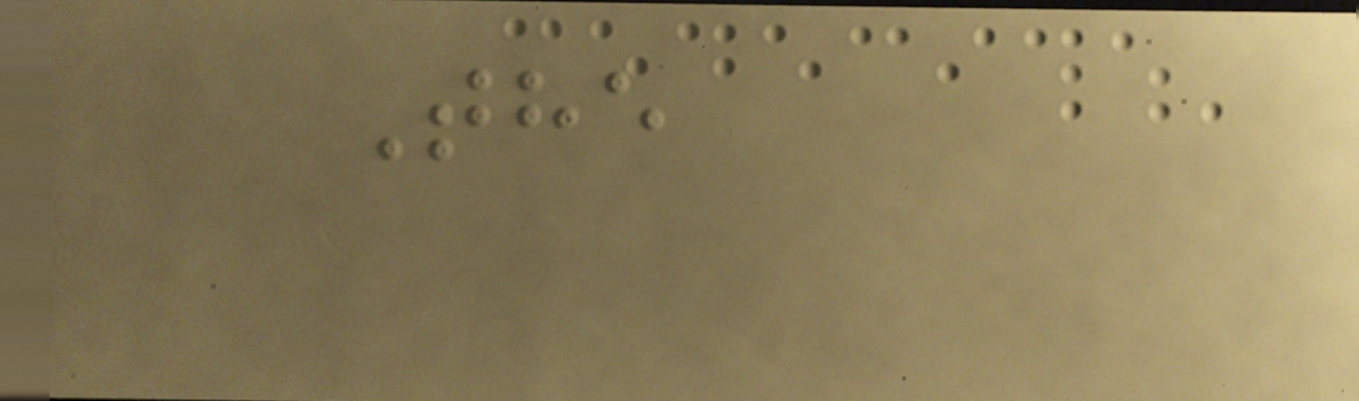The
